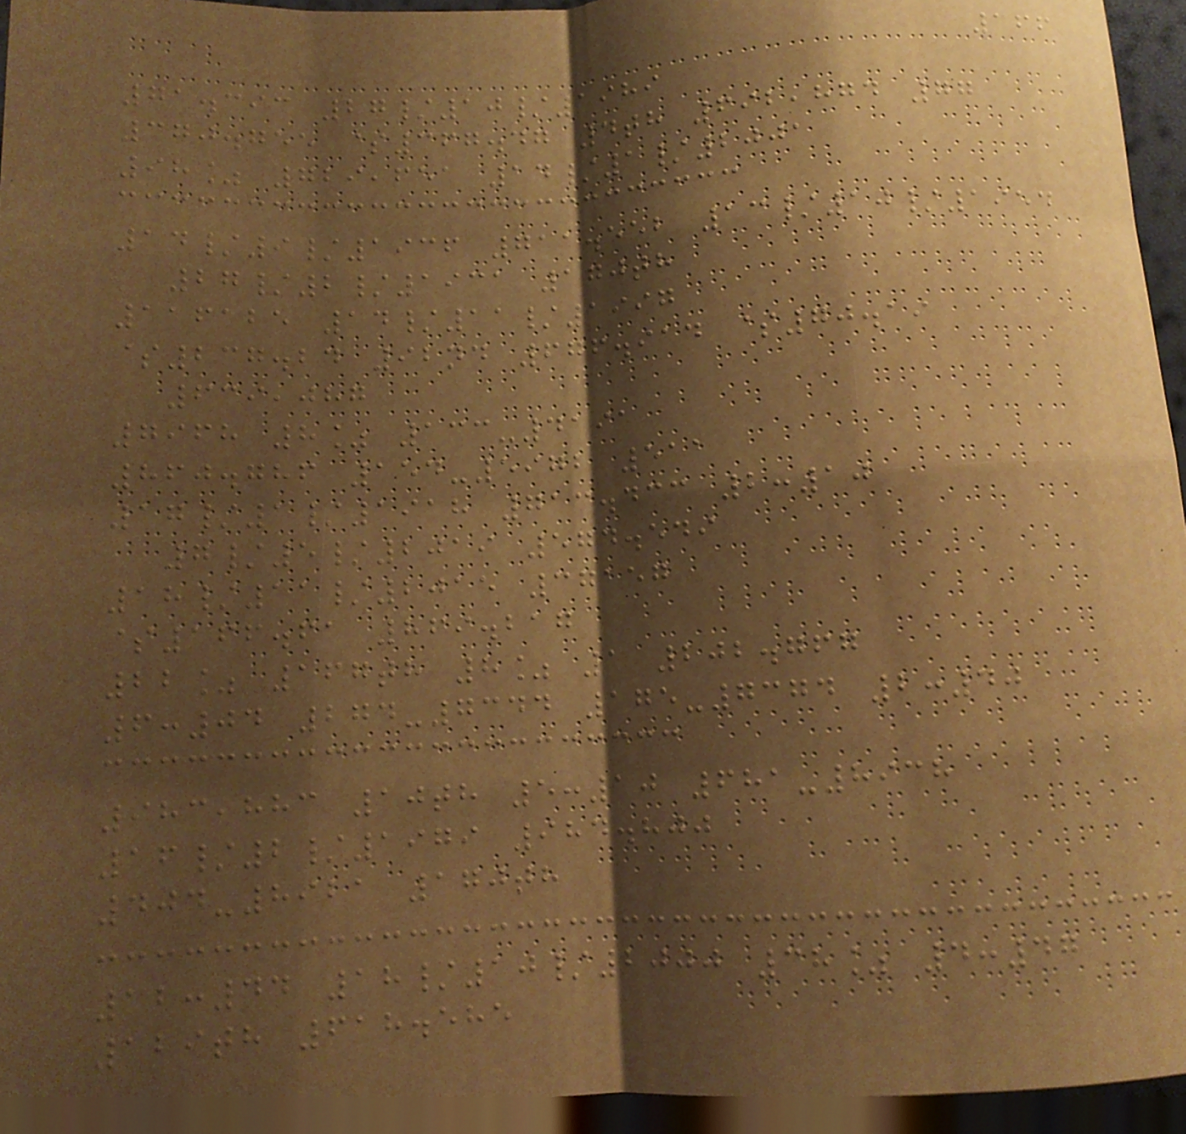166
71.393 27/10/1989
370.755 $367.47 4th 692,874 77
98% 729,651 14/1/2001
14/9/1936 711.552 13/10/1954
27/2/1931 170th
116125 14/11/1997
$237.24 92nd 676.914 $70.19
639,087
7968 8% 133-4191
860.786 154-5972 511
17/1/1918 713.433 2:10
7/5/2019 574.549
18/11/2015 37157
$166.61 869.217
22% 167th 8% 1 202.767
6:04 274-7344 175-7374 2:40
983,883 10th 5:10 681-8938
16/2/1979 984.800
404-8921 170th
12:44 18/10/2000 38% 4:47
129th 618.585
